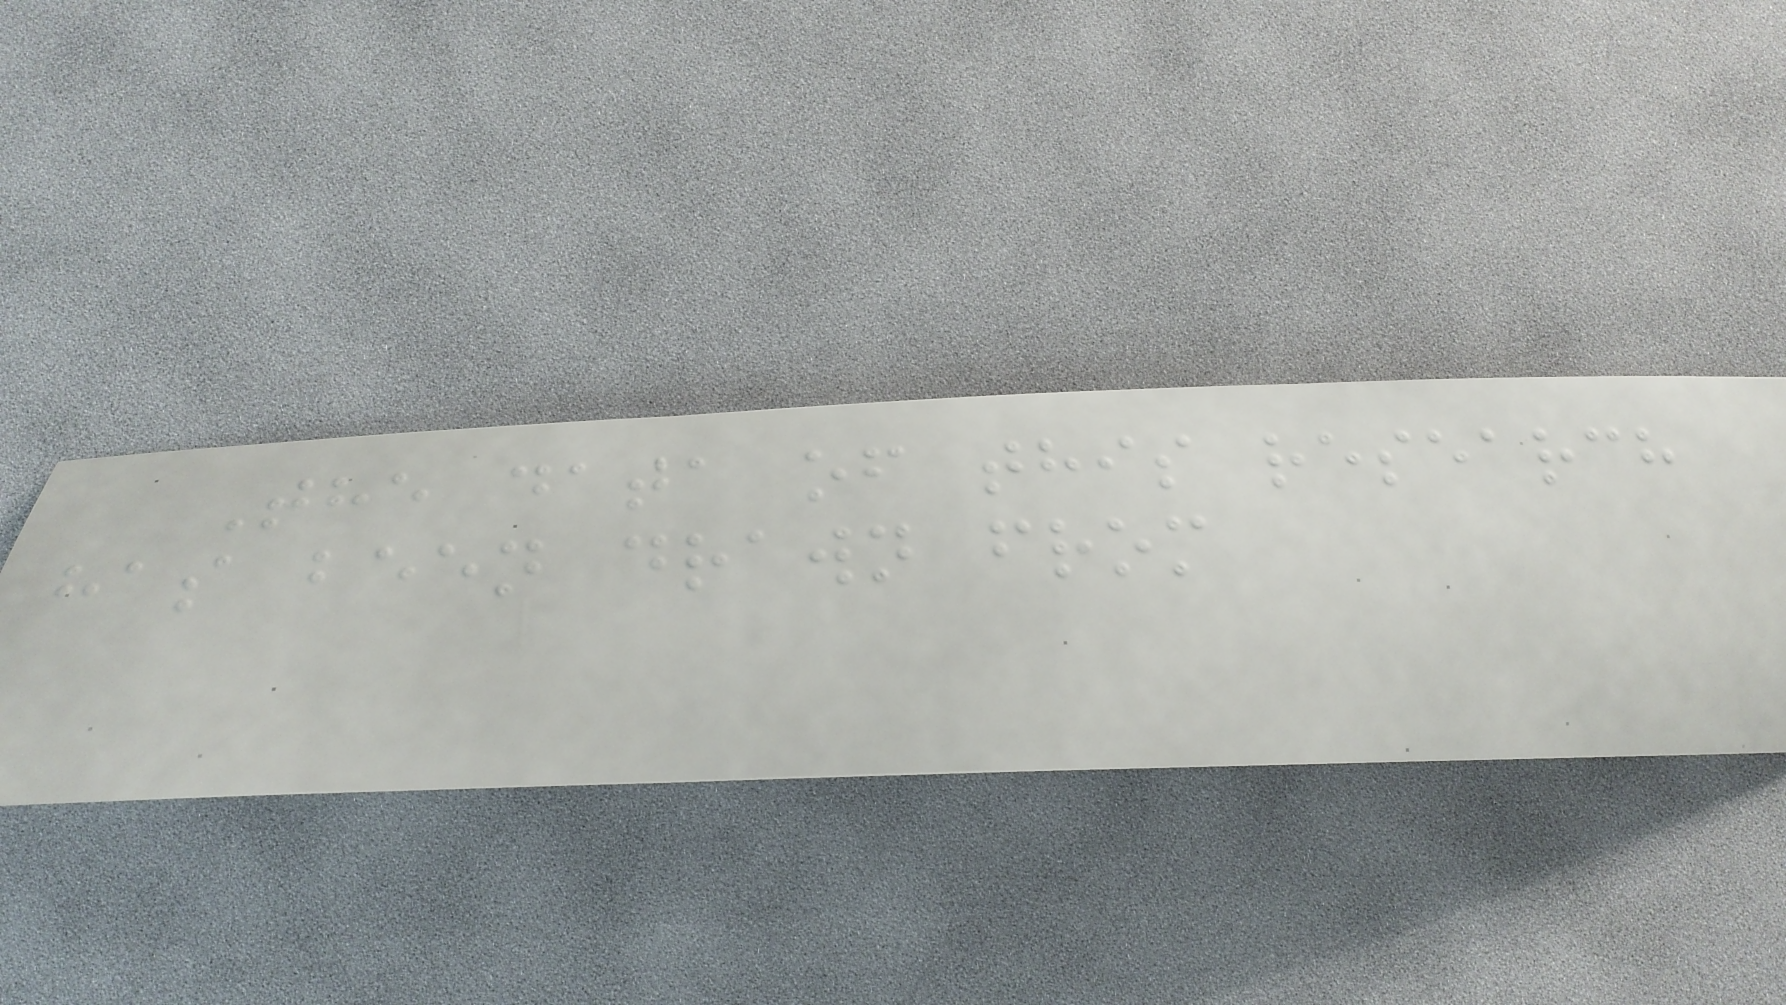The data of this research
has been drawn from
